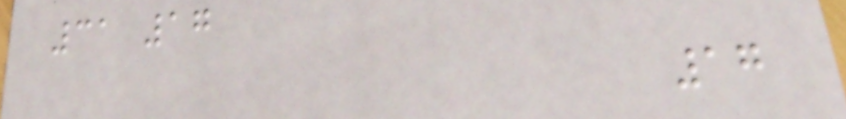31 17
17
